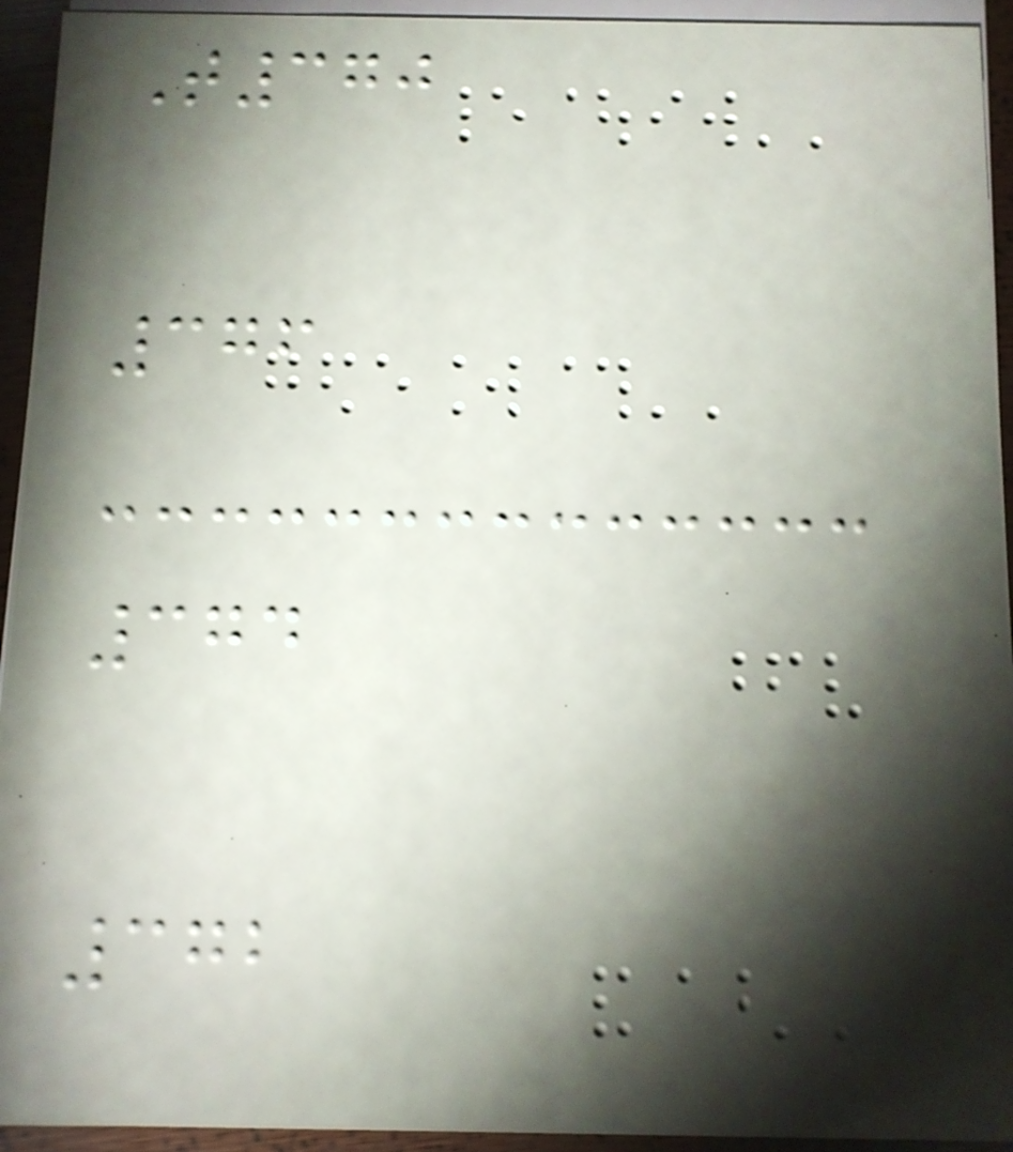T370
376
374
372
